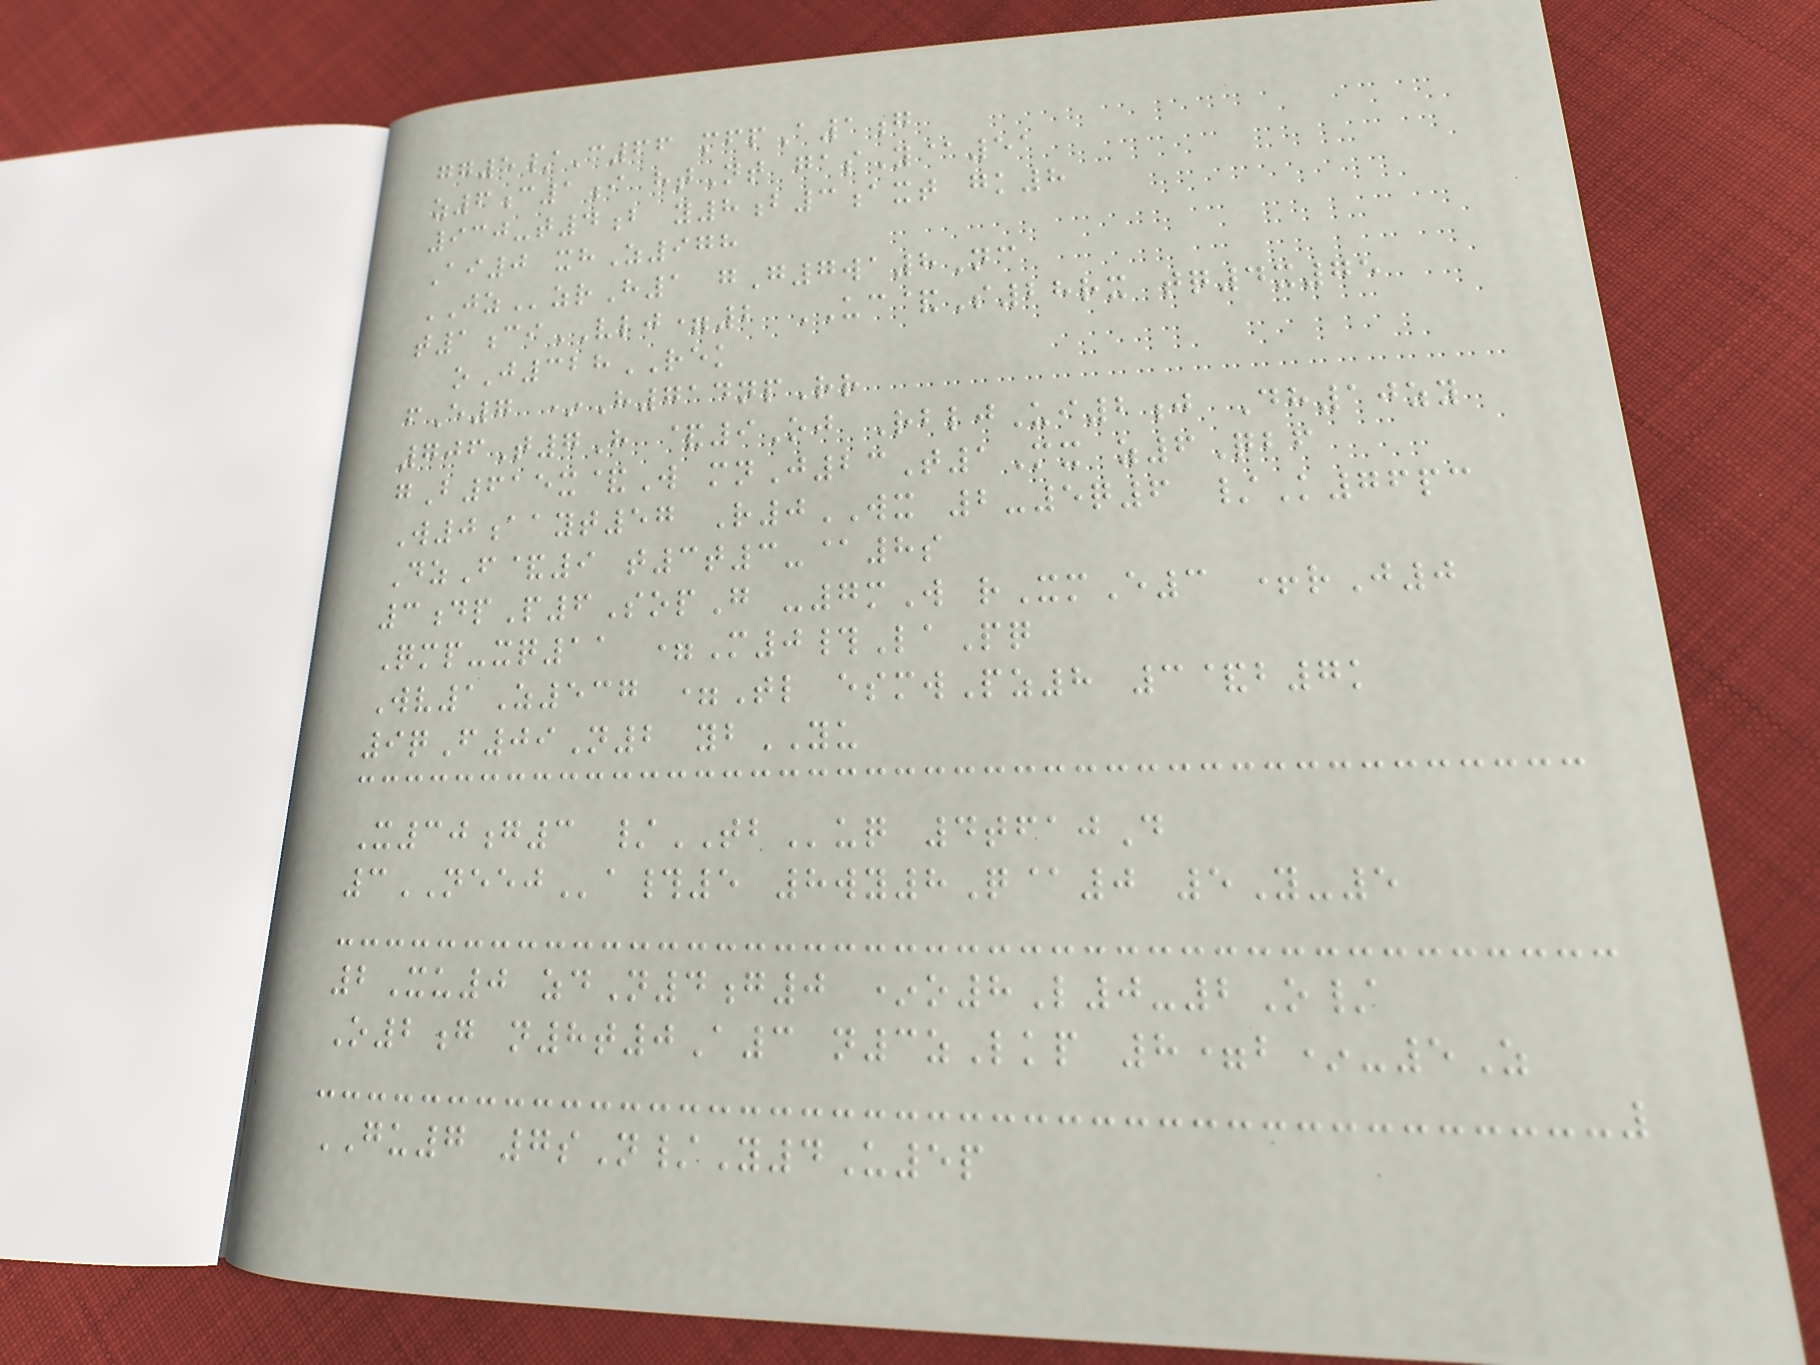gg5/C66 mfpA1g
z6c1i htNt gasY@51
930-t4b y8b3axt gk8
Ai0 xhZ978
JZzrH1 gG7wa8Nc
t1ciVLJ=2 UC&S28rx tq4x75
oJ328REK
fE7 *H714npRr
706T7H &9Oj RbljUi2j Dh10zy
gB615x&W mnJ23T1Mx z6Qbf
W0aayt57 R0WX 2-5q6 /K76pc
DzF&9 t3t3-@8s
3dpP6SopG -7mW rXmE3 +rJ0
Qmp-xq11 =M0#LaPq
Wv1Z537 =Tl esmwPz8 3&b7k
9qF09N2 ybYU
X30g3 /TBuq 4tfajD
3NEEJa#5 8wy8Q@0 5Y-5
2Xu0 zdN4g0 *o8L0-2O/
O2g n8t0A3 n3zLkp 8=b*-5Z
GU7 7sN/Y4U5p
